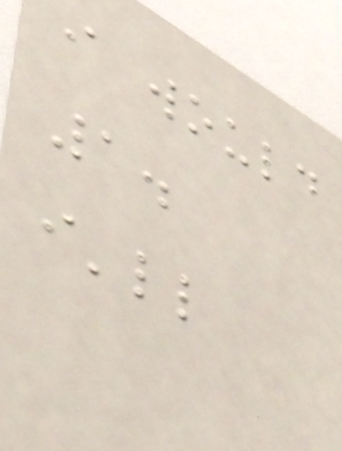i would
1.
i'll
